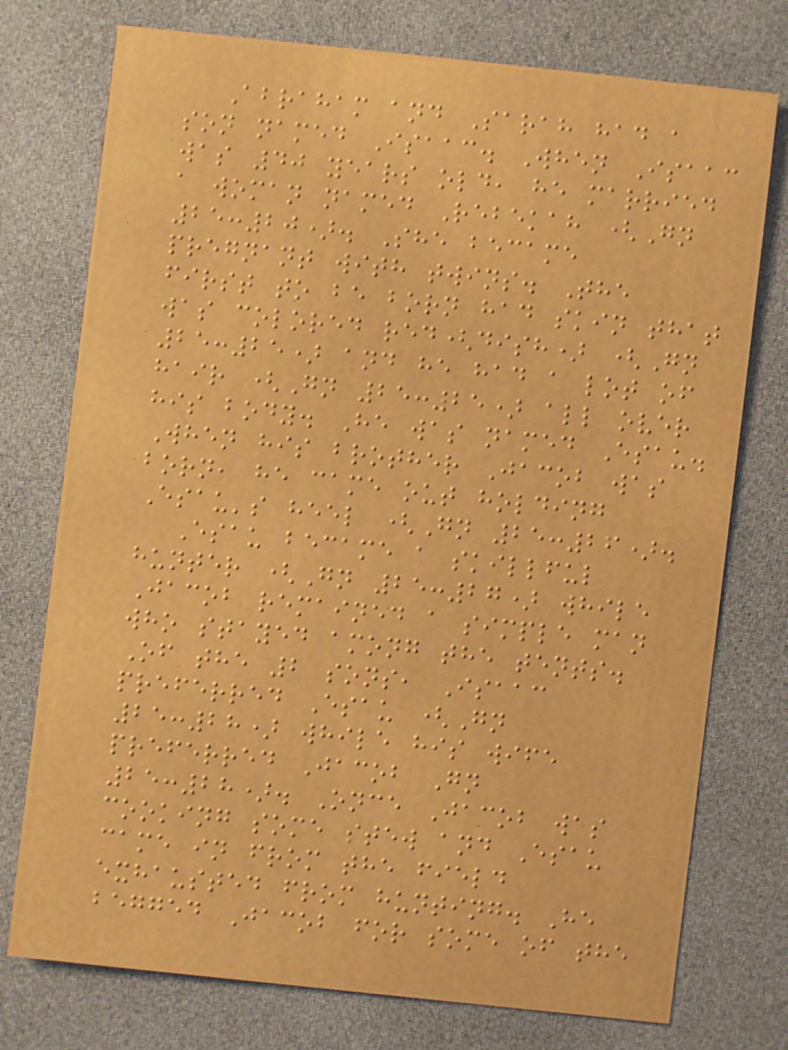Abraham and Sarah had a
son named Isaac. When Isaac
was 40 years old, he married
a woman named Rebekah (Gn
25:20). She became
pregnant with twins. The
first to be born had skin that
was colored red(dish) (Gn
25:25) and he had a lot of
hair (Gn 25:25) all over
his body. He was named Esau.
When his brother Jacob was
born, he came out holding
Esau's heel (Gn 25:26).
Esau became a skillful
hunter (Gn 25:27) while
Jacob remained a simple man
who stayed among the tents.
Of the 2 sons, Isaac
preferred Esau (Gn
25:28) while his wife
preferred Jacob Gn
25:28). Once Jacob was
cooking some stew and Esau
came in from the field
exhausted from hunting. He
begged Jacob for some of the
